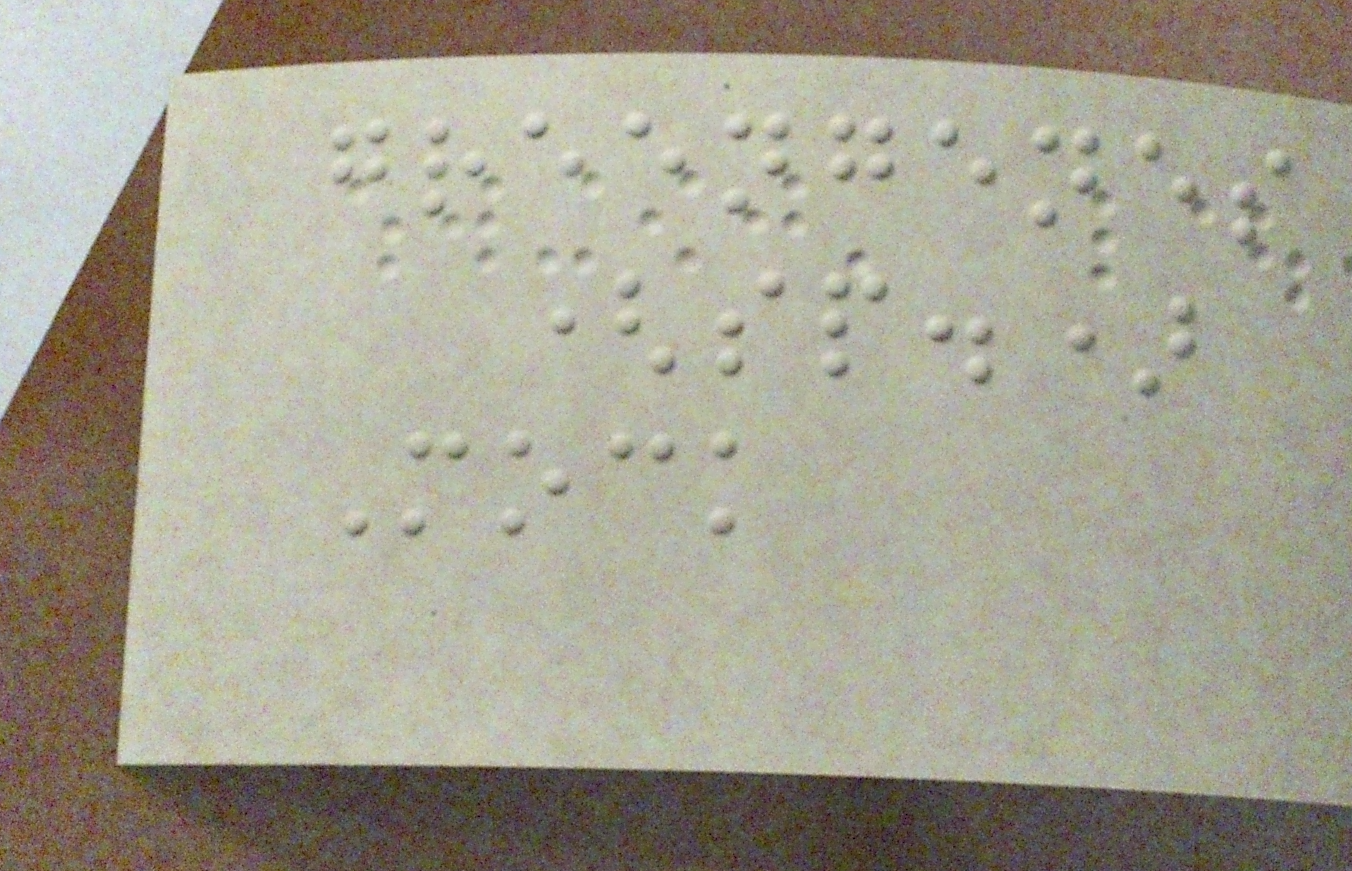greengenes
(sp.)
Mock
